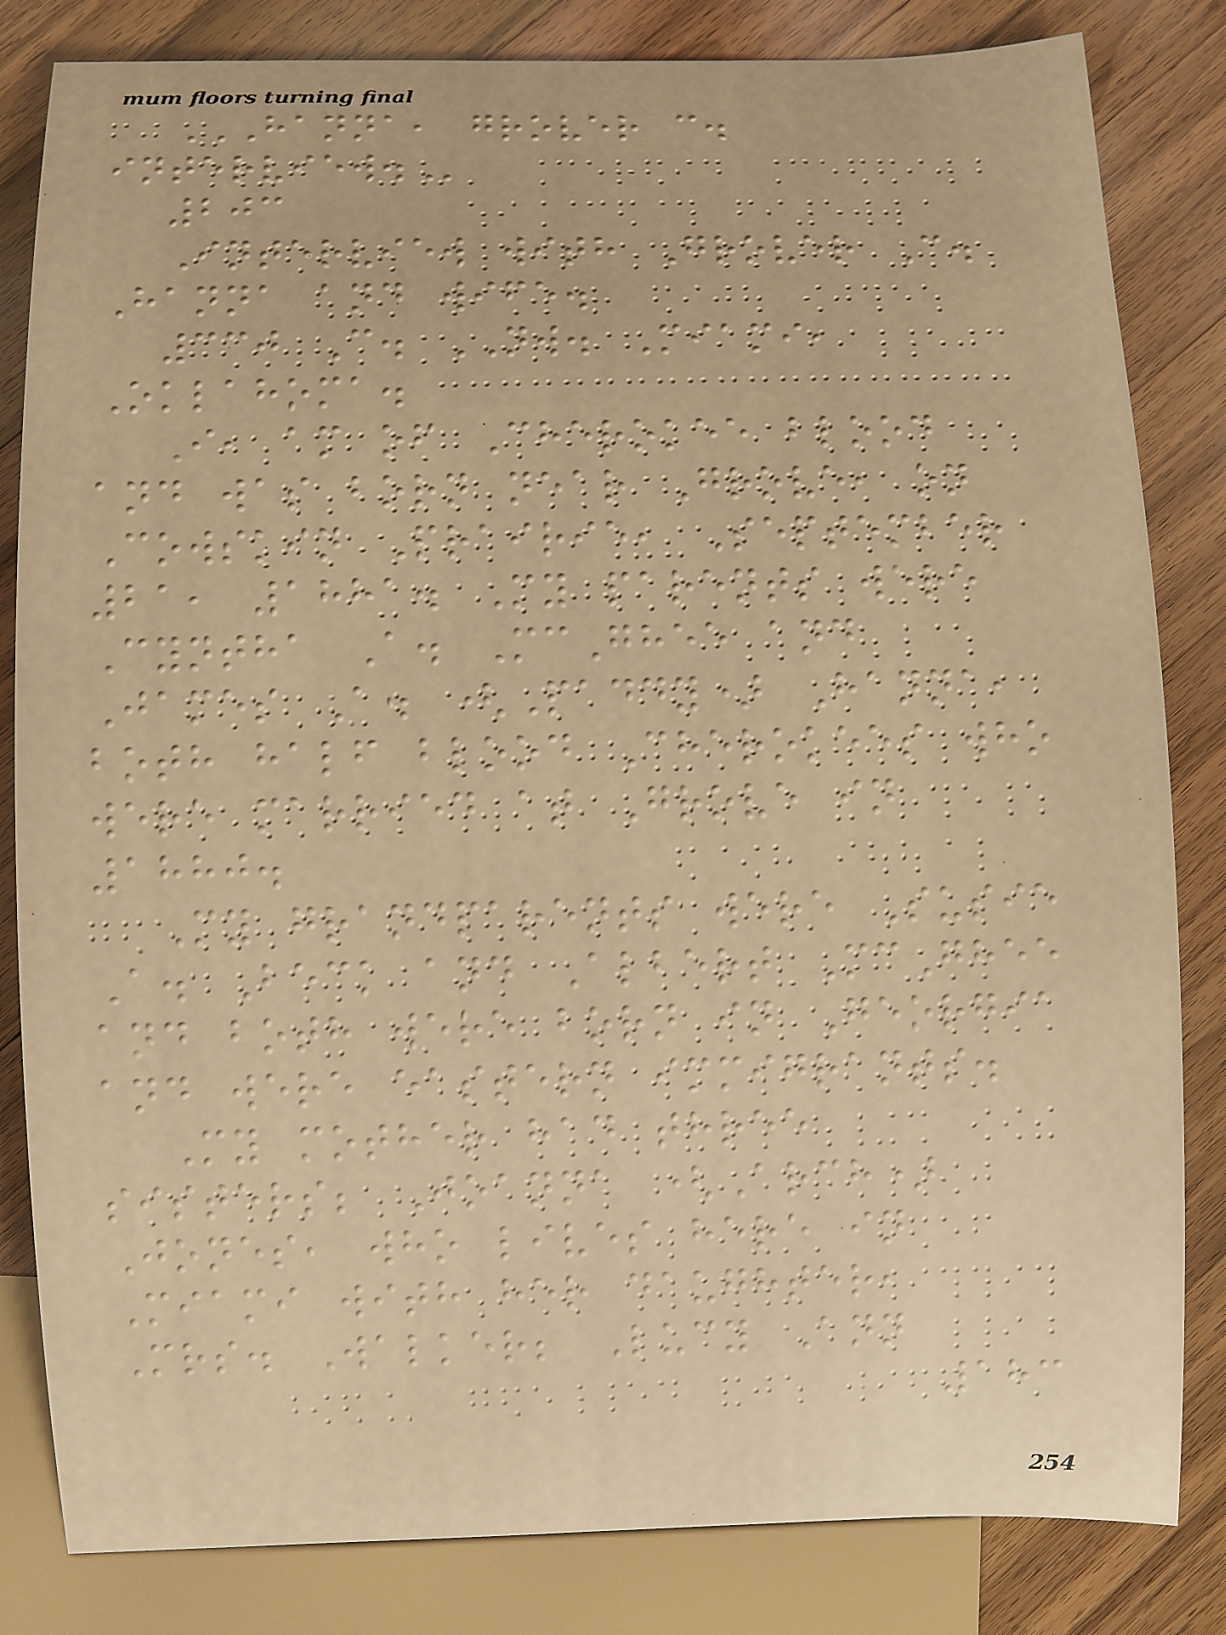HANNA, GROVER C.
INTERVIEW.
203
Interview with Grover C.
Hanna and wife.
330 C. NW. Miami,
Oklahoma.
I, am of Cherokee blood
and was born near Grove, on
Cowskin Prairie, September
21, 1881. My parents were
Cyntha A. McGhee and
James A. (Paddy) Hanna,
both half blood Cherokees who
were married at Grove in
1880.
My grandparents were Susie
A. Beck and Albert McGhee
and both were born in Georgia
and were eastern immigrants.
My mother had three
sisters; Joanna (Arch)
Jones, who lives here in
Miami with her daughter,
Mrs. Walker; Lucy Ann
183
